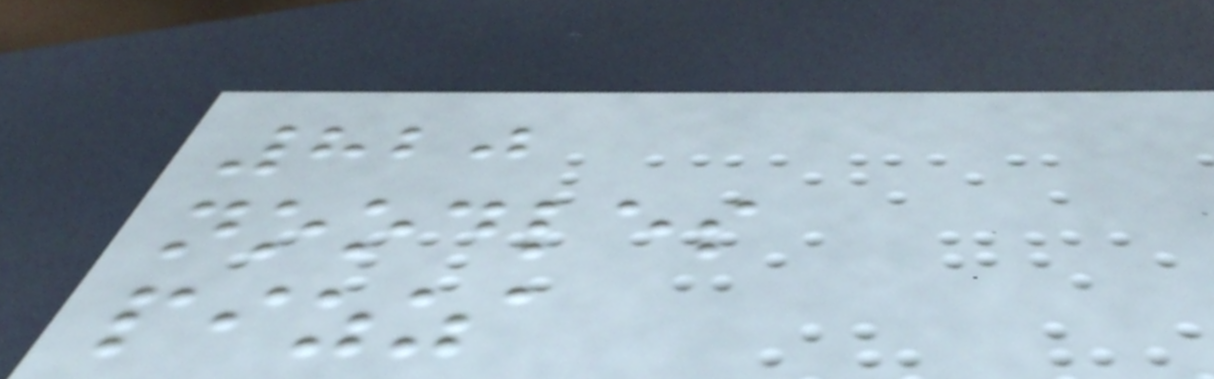820
noodles
pizza
